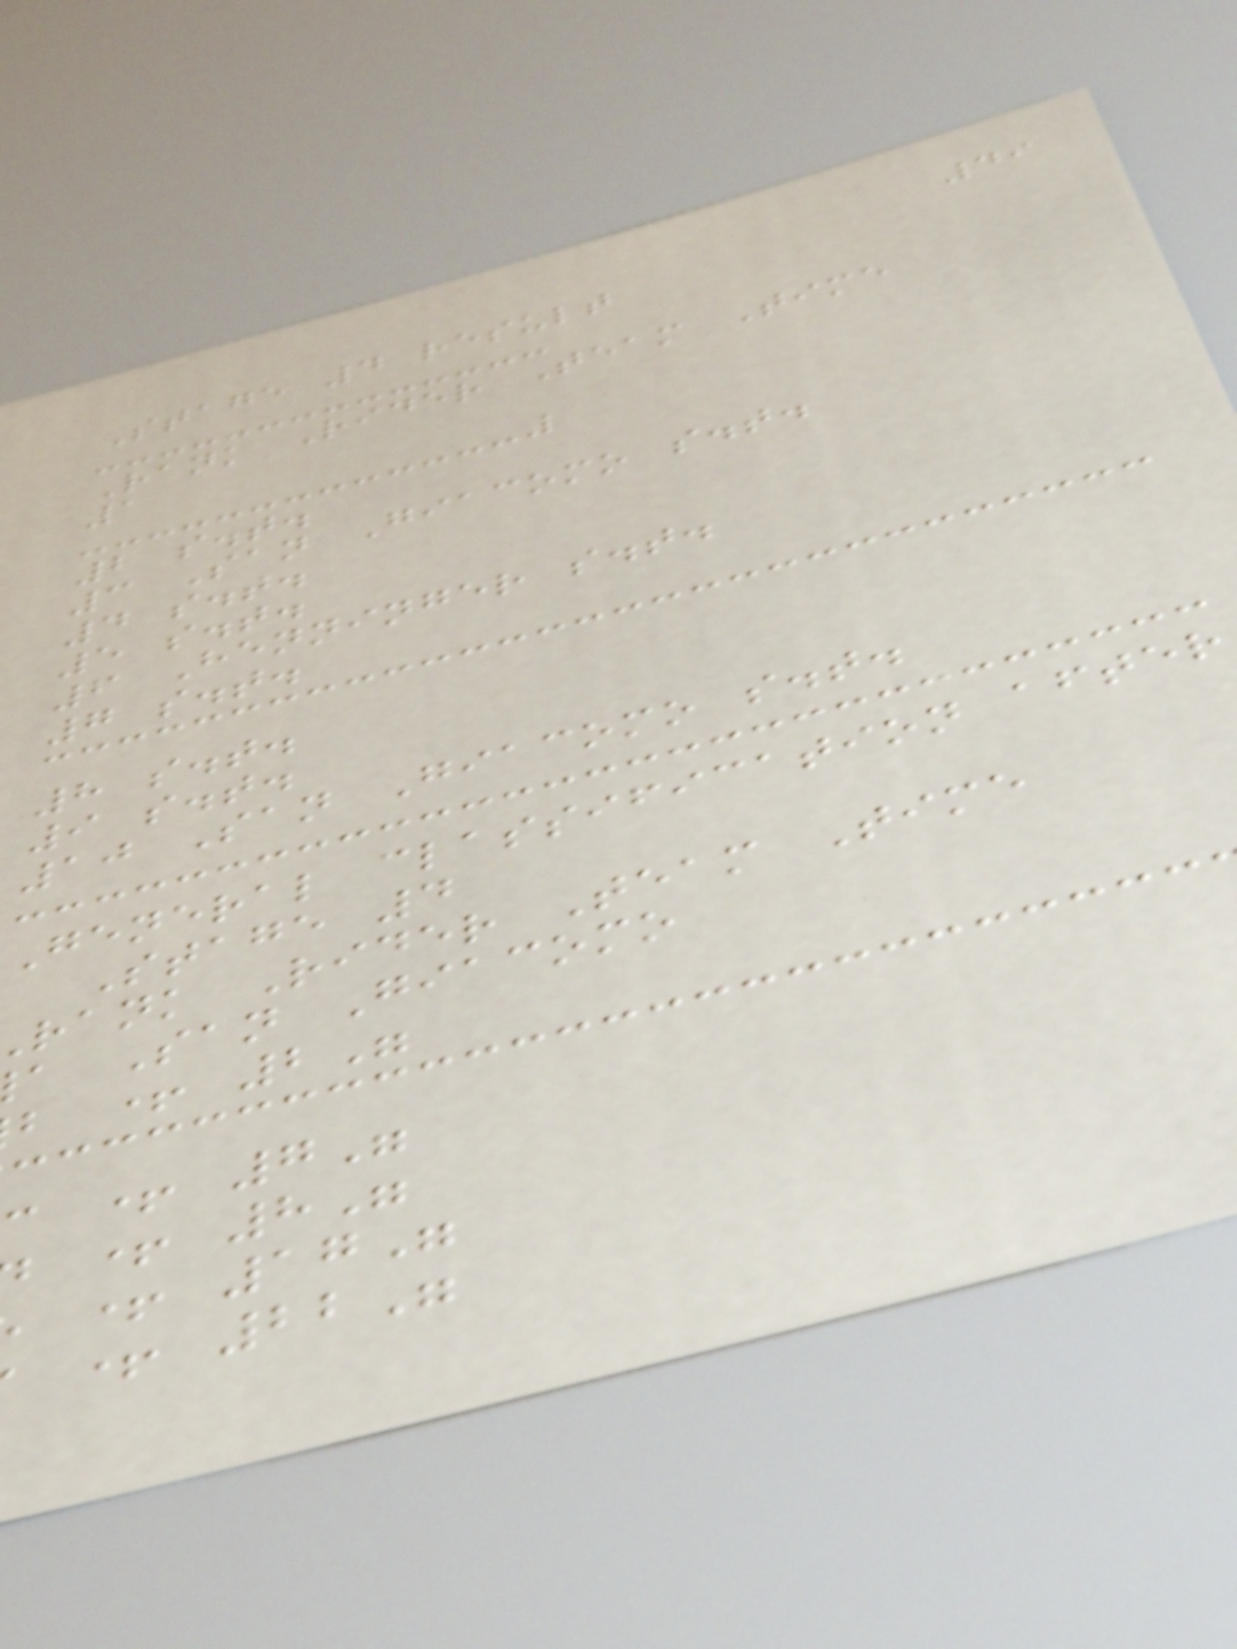49
Stage 4 result
Rank Rider Team Time
1
2 s.t.
3 San Giacomo s.t.
4 s.t.
5 s.t.
6 Henninger s.t.
7 s.t.
8 s.t.
9 s.t.
10 San Giacomo s.t.
General classification after
Stage 4
rank Rider Team Time
a San Giacomo
b + 2"
c + 7"
+ 8"
+ 17"
+ 22"
